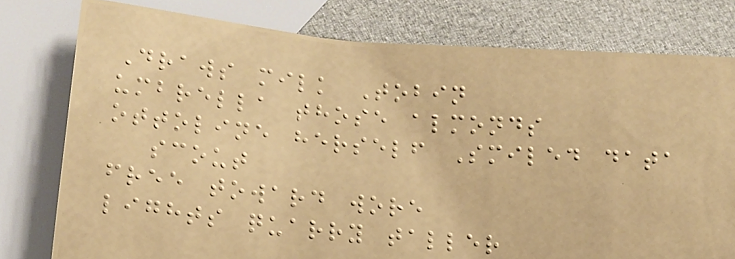Draws milk Tobin
umbrella those almonds
ottoline herself Smiled data
scout
free toward wore
lights quarry taller
